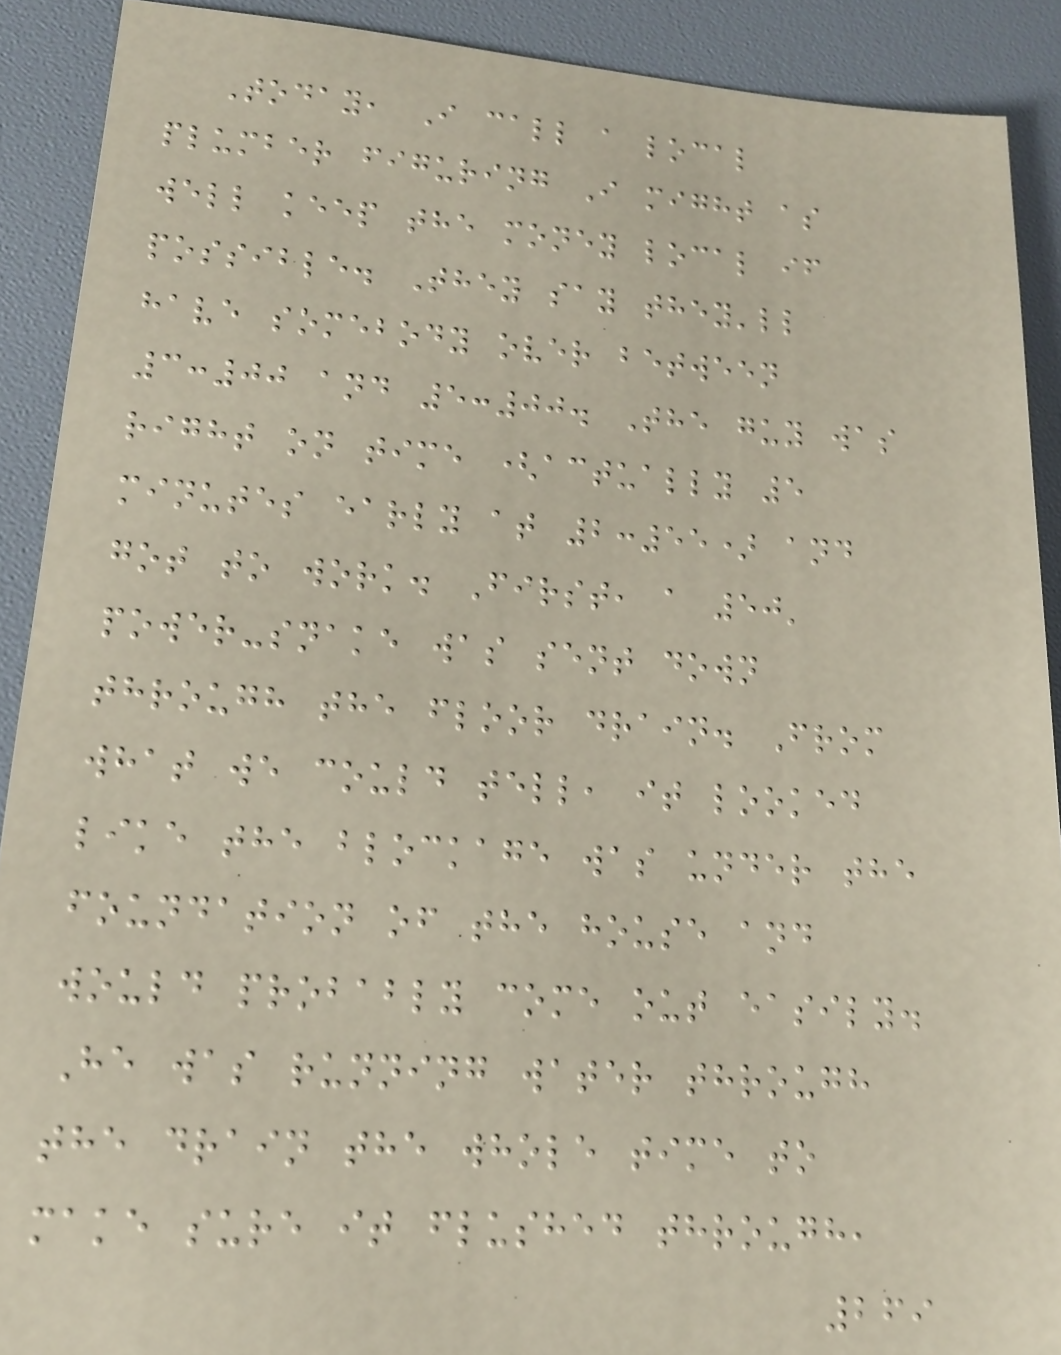Today, I call a local
plumber figuring I might as
well keep the money local if
possible. They say they'll
have somebody over between
3:00 and 5:00. The guy was
right on time (actually 5
minutes early at 2:55) and
got to work. First, a 50'
power-snake was sent down
through the floor drain. From
what we could tell, it looked
like the blockage was under the
foundation of the house and
would probably come out easily.
He was running water through
the drain the whole time to
make sure it flushed through,
269
